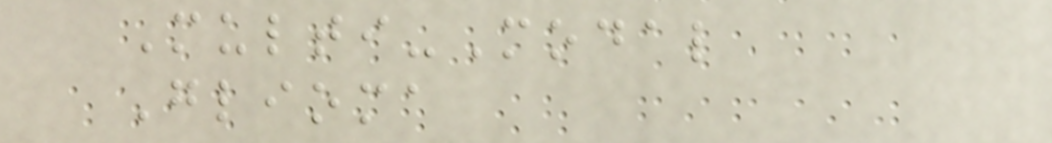Multi-Modal
Glioma
